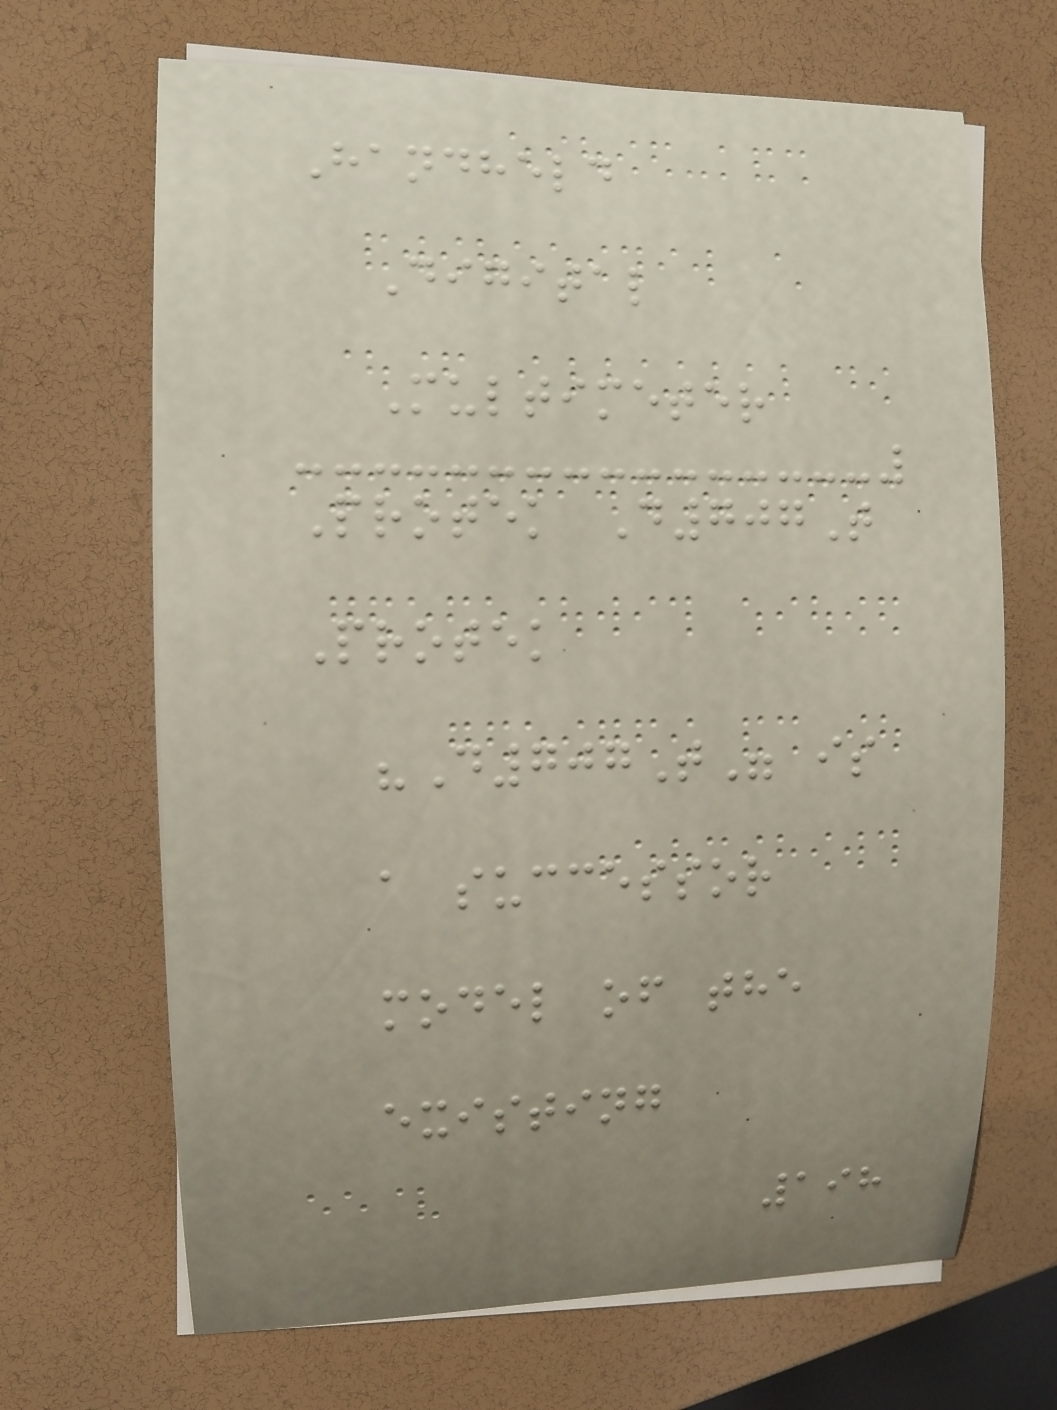Handheld
Digital
Multimeter
Protek D707T
Protek
"D707T" is
a successor
model of the
existing
198
